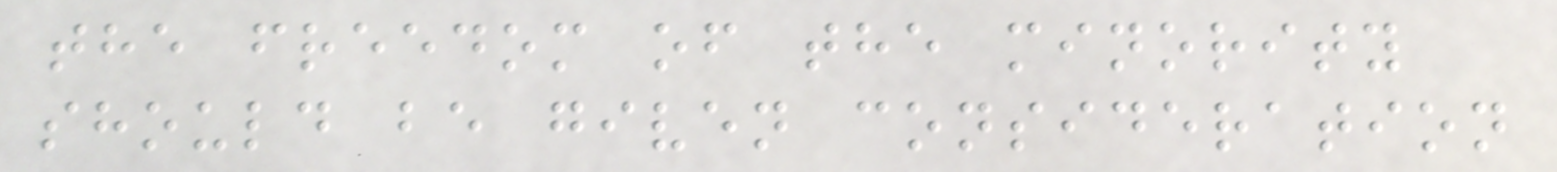the freedom of the minority
should be given consideration
